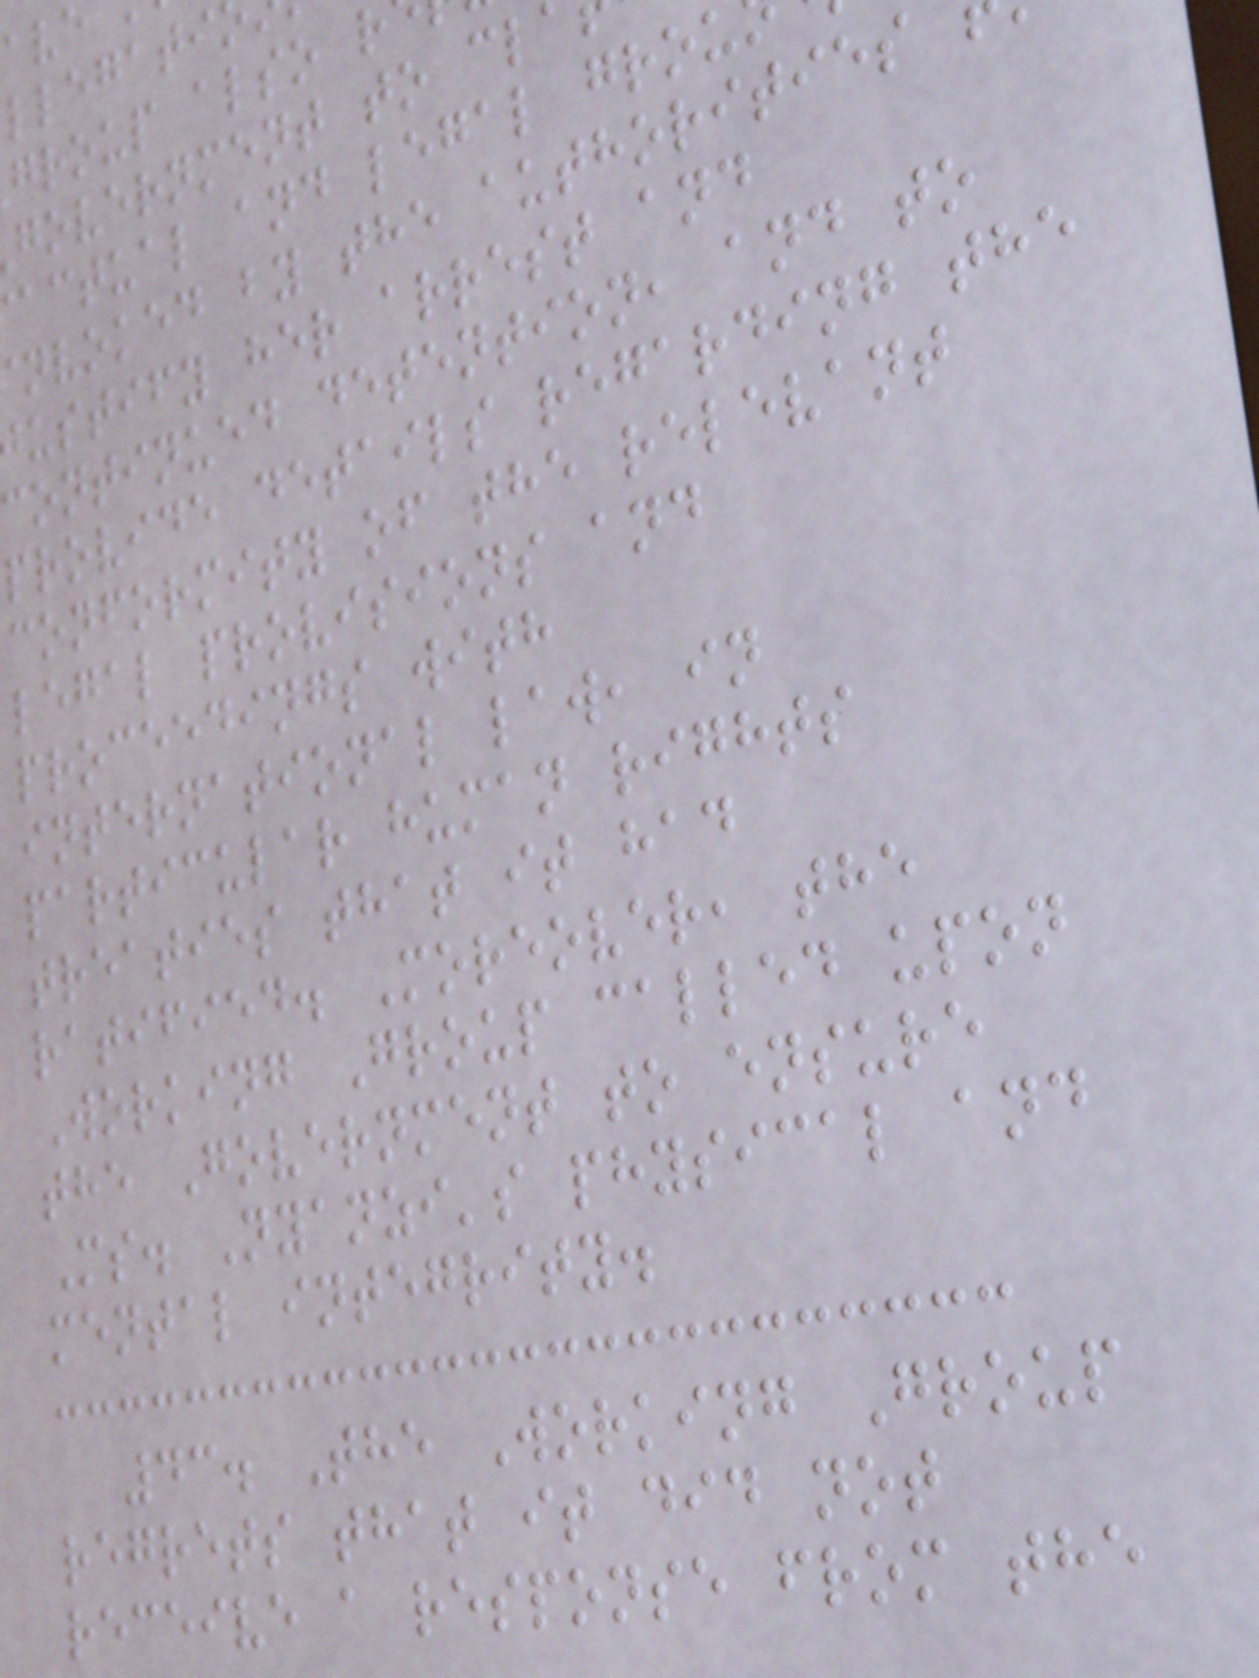group also r
government to cl
actual and legal grou
nvoked by the authorities
ustify her arrest and
continued detention, and to
provide details regarding the
conformity of the relevant
legal provisions and
proceedings with
international law, in
particular human rights
treaties that it had
ratified. Moreover, the
Working Group called upon
the Government to ensure
Ms. Nyanzi's physical and
mental integrity.
43. The Working Group
regrets that it did not
receive a response from the
